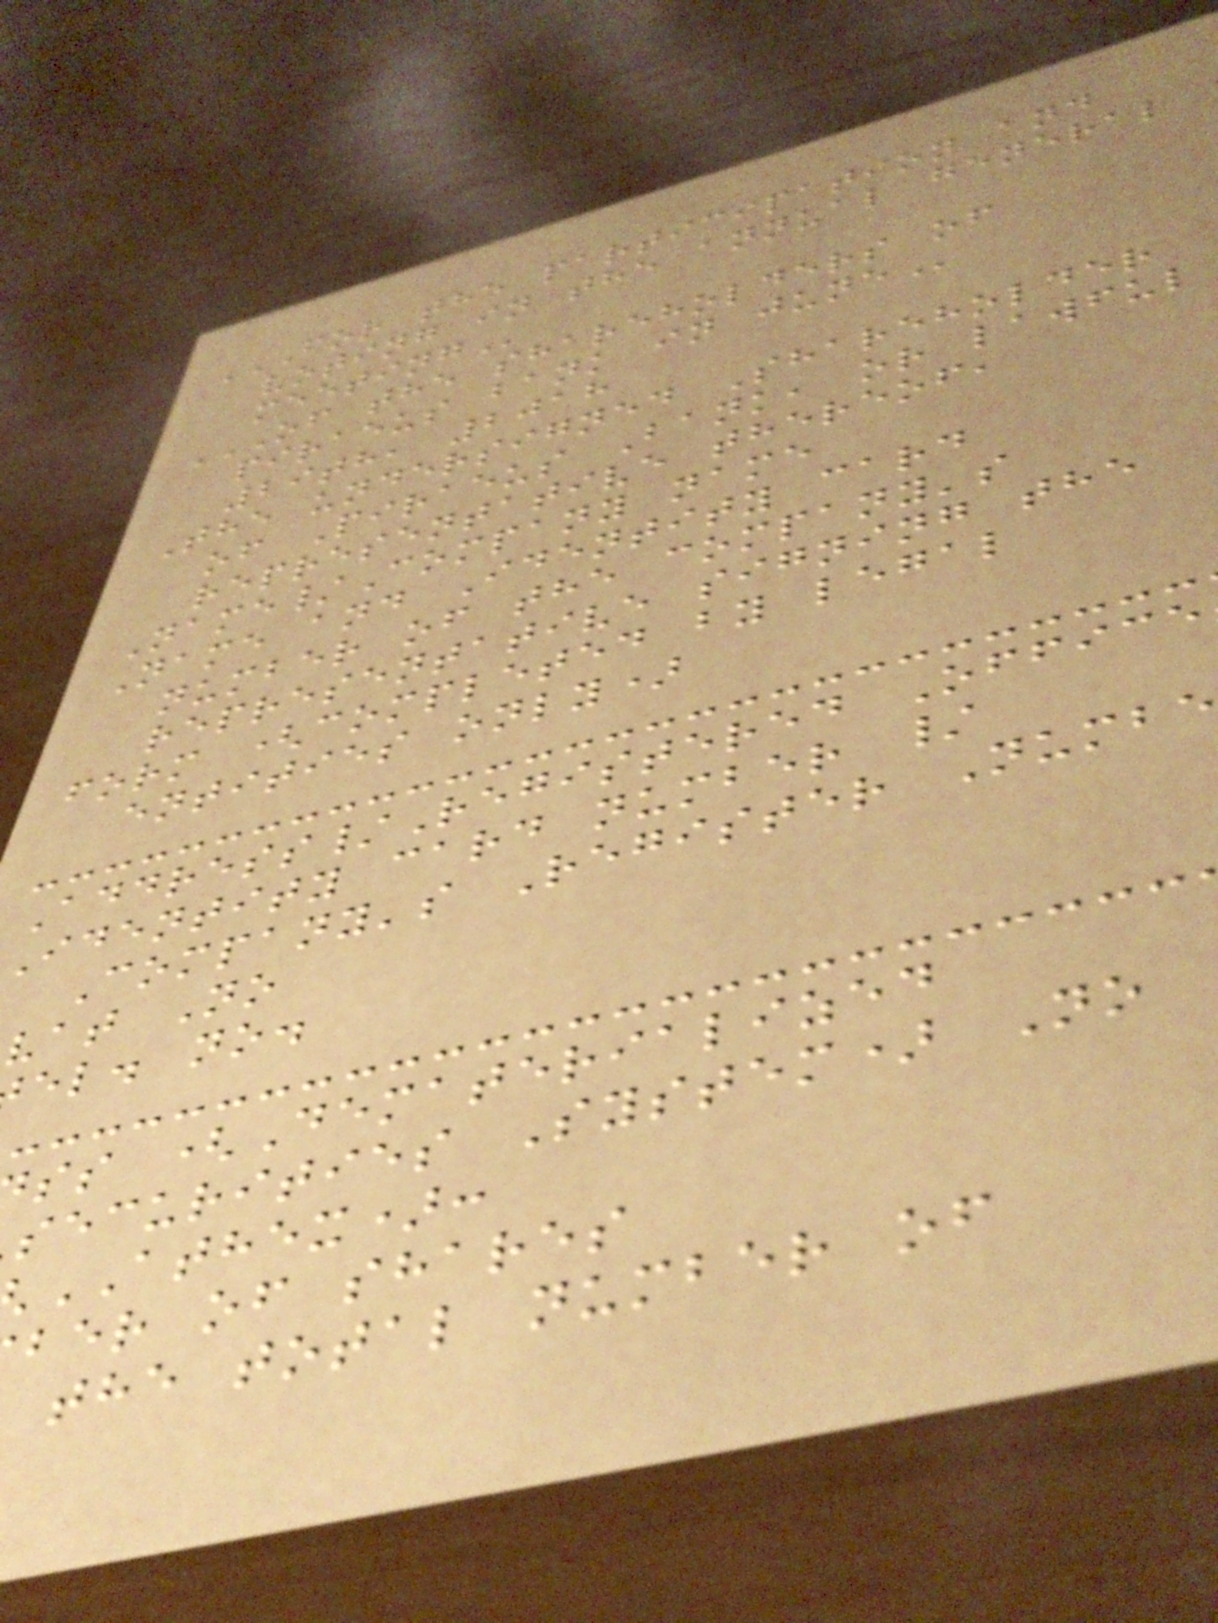FOR THE PARTICIPATION AND
voting in the annual general
OF THE SHAREHOLDERS OF
piraeus bank in
29th, 2018
The undersigned Shareholder
of Piraeus Bank, or lawful
representative thereof,
Name/Company name
Name and Identity card
number of the company's
representative signing the
form (completed by legal
entities only)
Address/Registered Office
Identity card number /
Company's Register Numbe
vat No
el. no.
ss (Dematerialized
securities System) No
ATHEX):
ber of shares
the total number of
